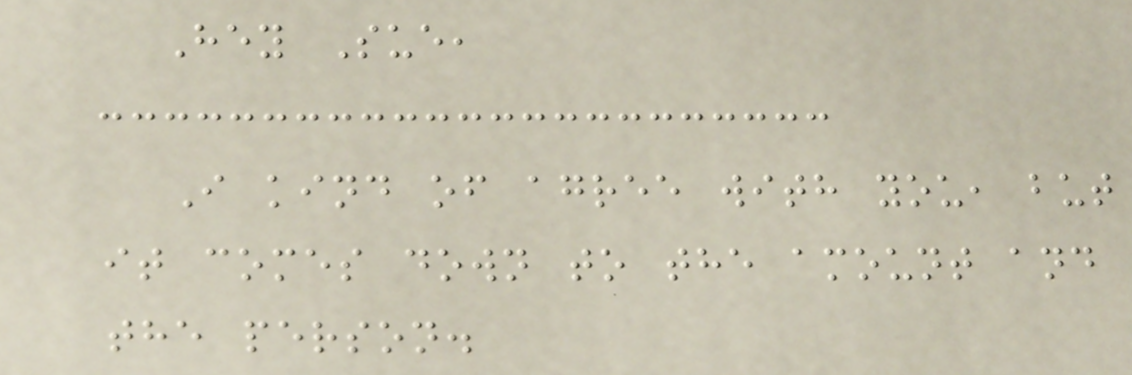Hey Sue,
I kind of agree with you, but
it comes down to the amount and
the person.
